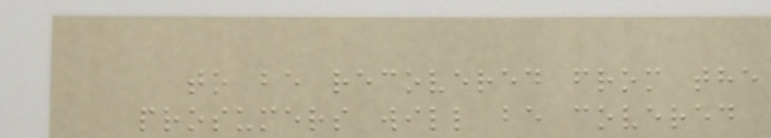to be recovered from the
prosumers will be covered
